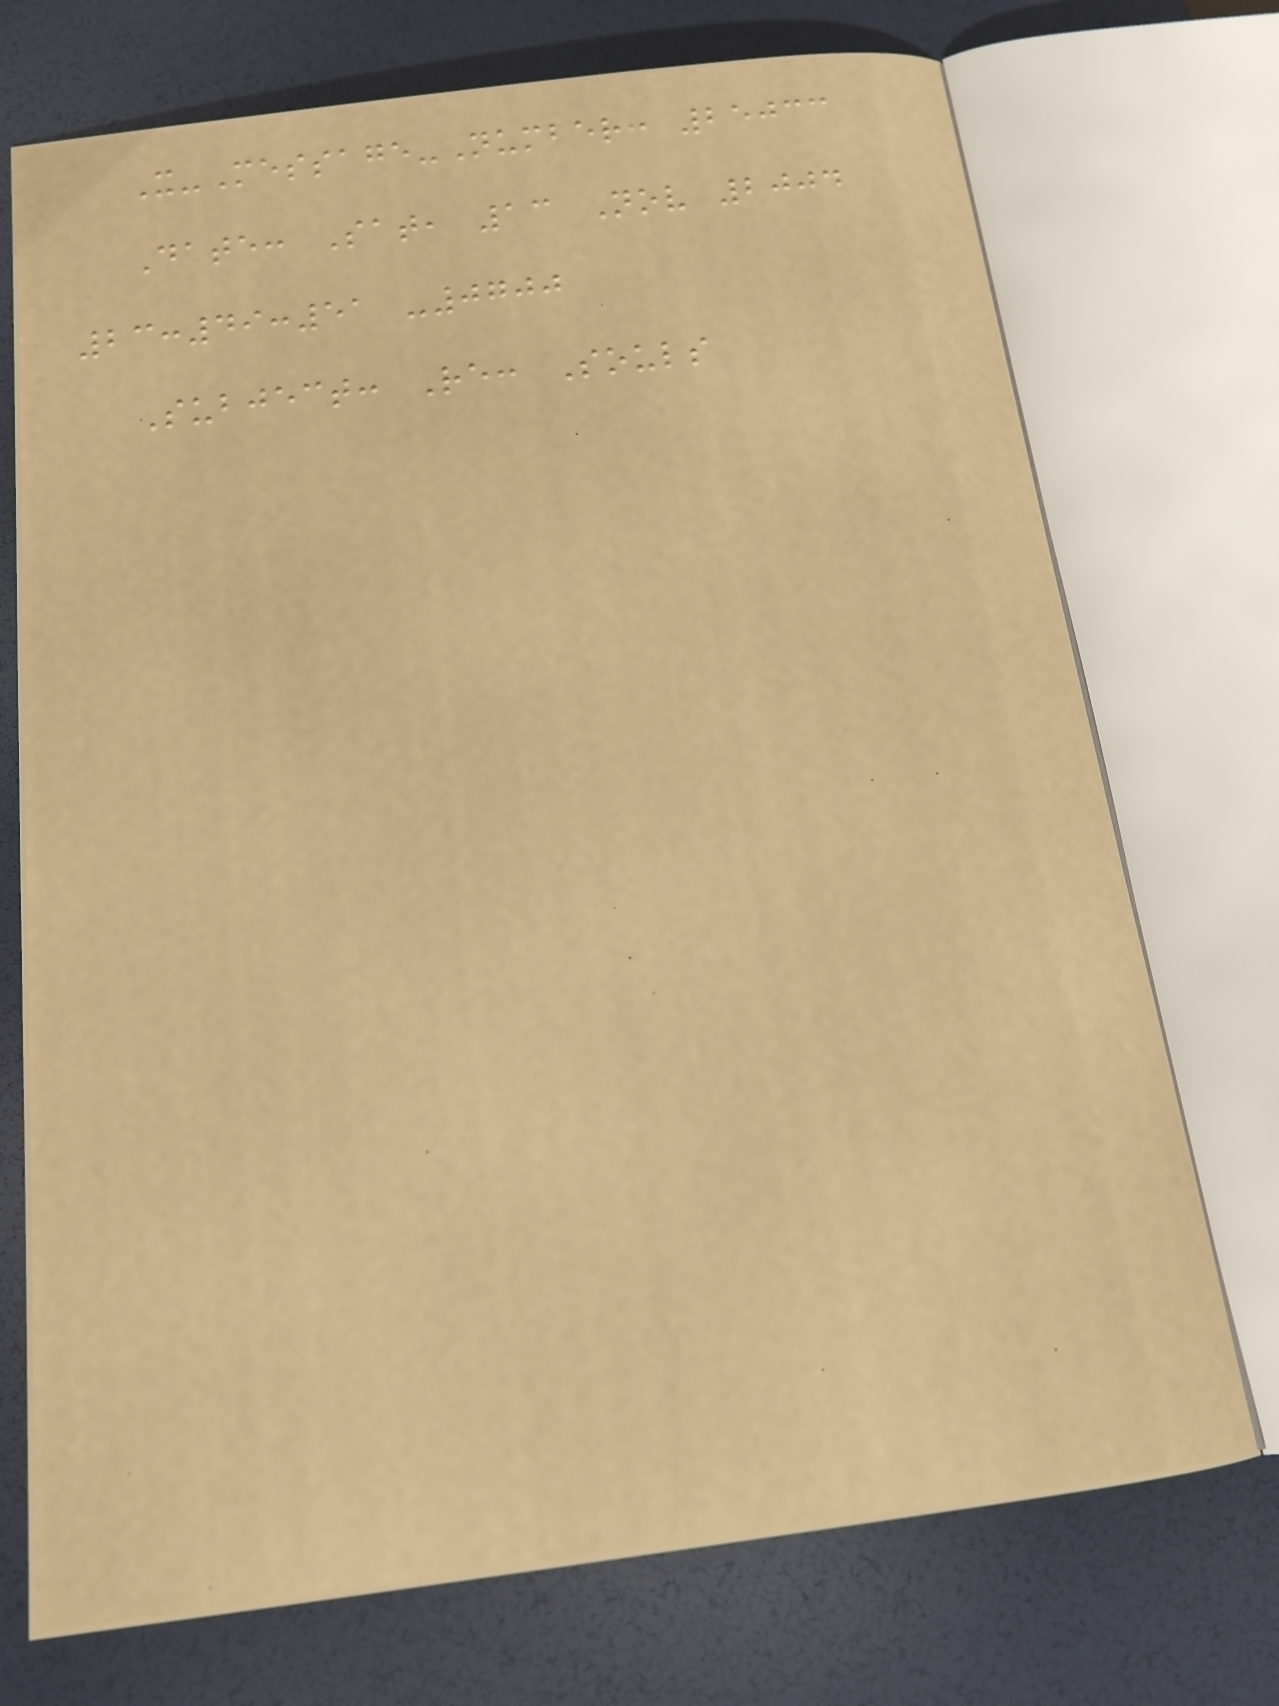X-Message-Number: 25033
Date: Sat, 13 Nov 2004
23:49:51 -0700
Subject: Re: Souls
